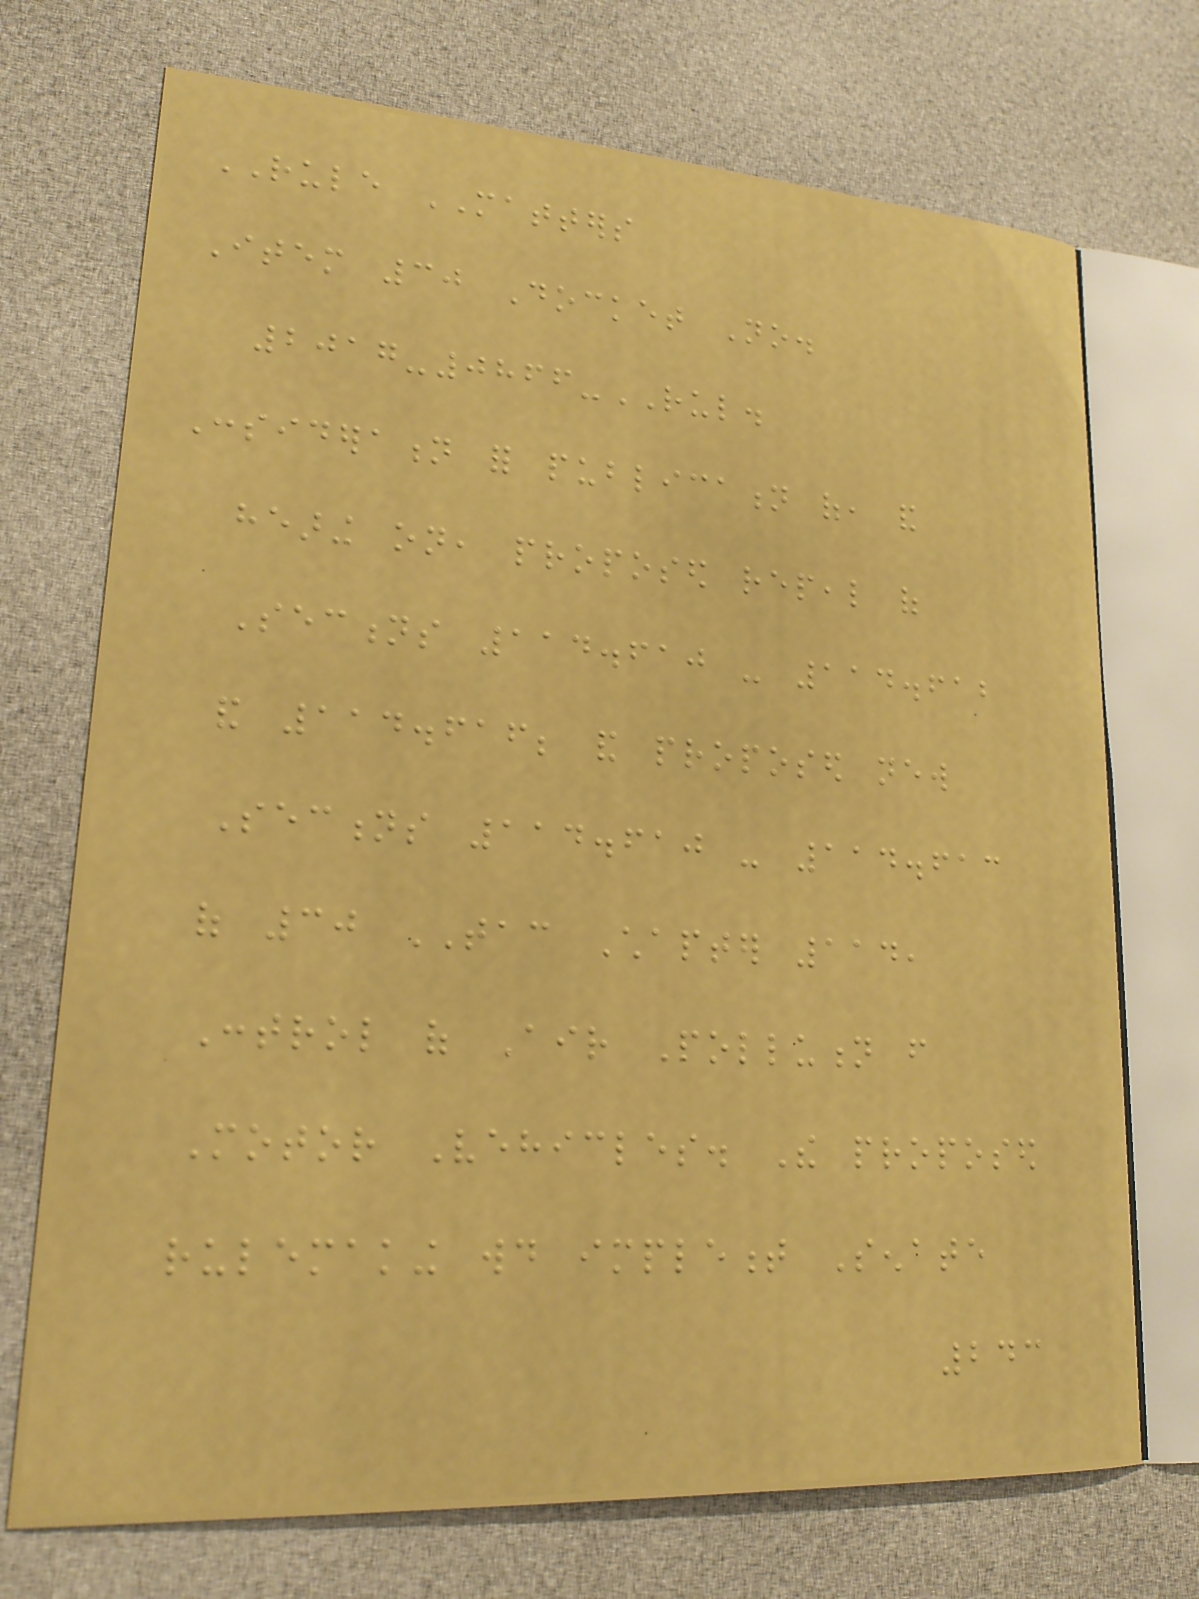RULE MATTERS
Item 30 Docket No.
2017-0866-RUL.
Consideration for publication of, and
hearing on, proposed repeal of
Sections 114.610 - 114.612
and 114.616; and proposed new
Sections 114.610 - 114.613
of 30 TAC Chapter 114,
Control of Air Pollution from
Motor Vehicles. The proposed
rulemaking would implement Senate
243
